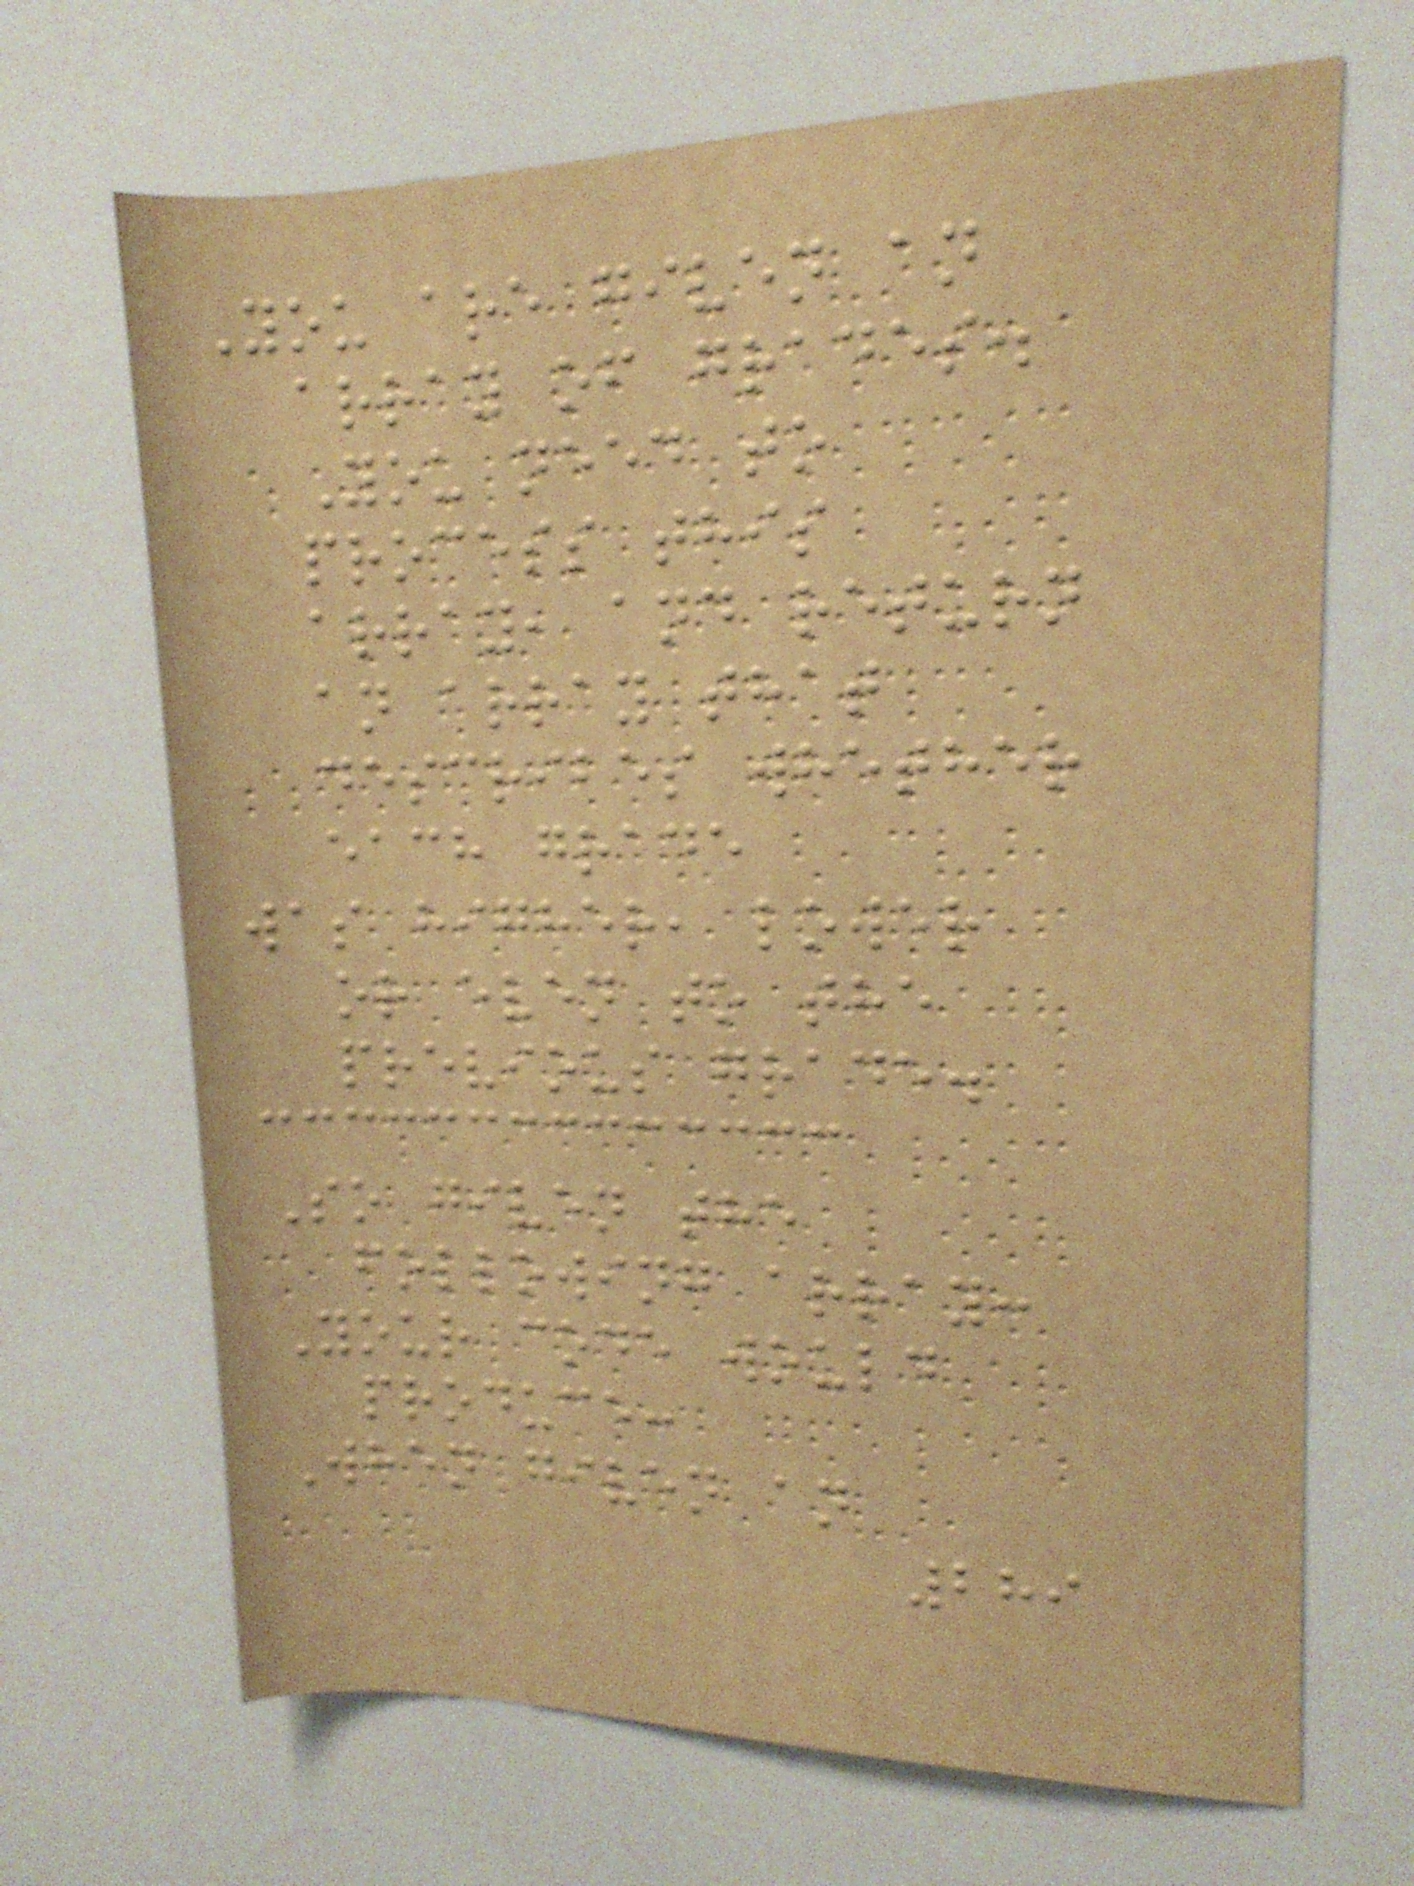You are given an
array of grades.
You need to
process this
array, and return
an array that
describes whether
each grade
was higher, lower
or even to the
previous grade.
So given the
following array:
Your code would
produce:
When given an
289
